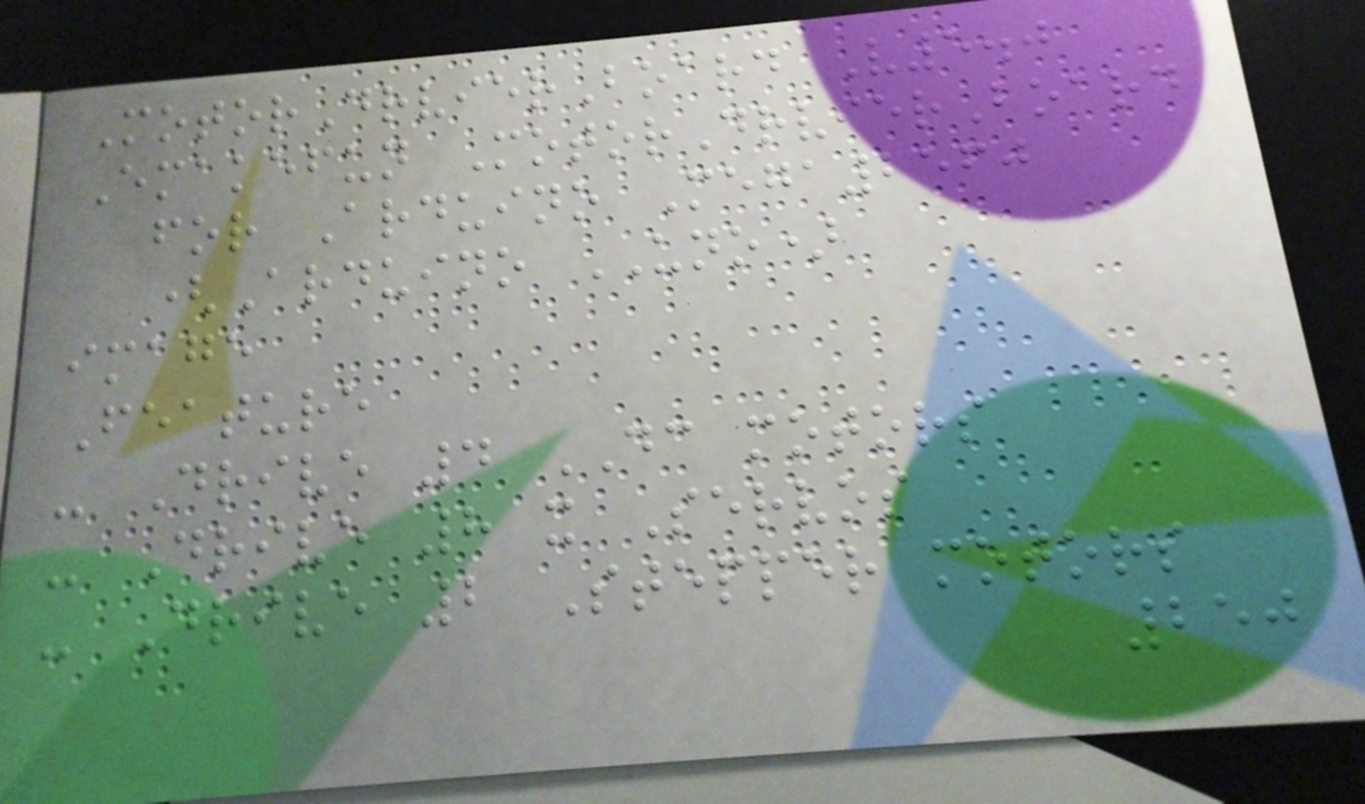MotorDrvierBoard V5.0
Emakefun MotorDrvierBoard
for Arduino Mega2560
(Arduino UNO)
image
Feature
- Drive 4 DC motors
- Drive 8 x Servos
- Drive 2 Stepper motors
250
